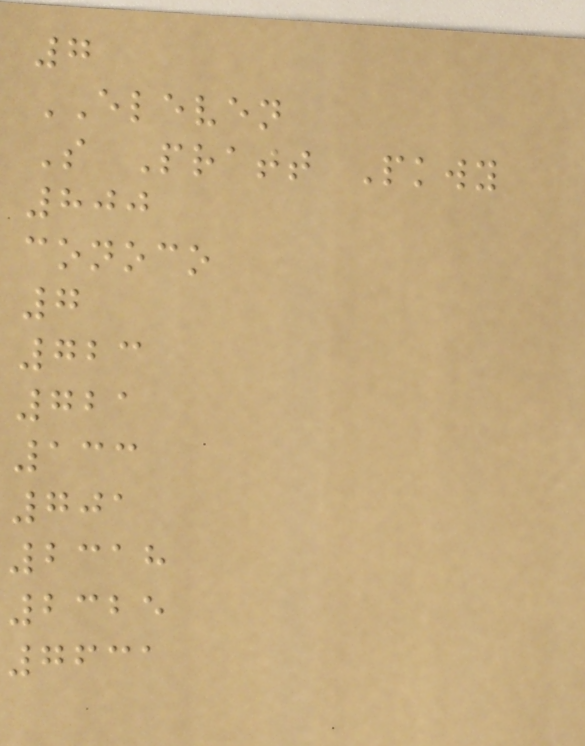7
ELEVEN
S Pratt Pkwy
800
conoco
7
723
721
133
701
2318
2325
7631
